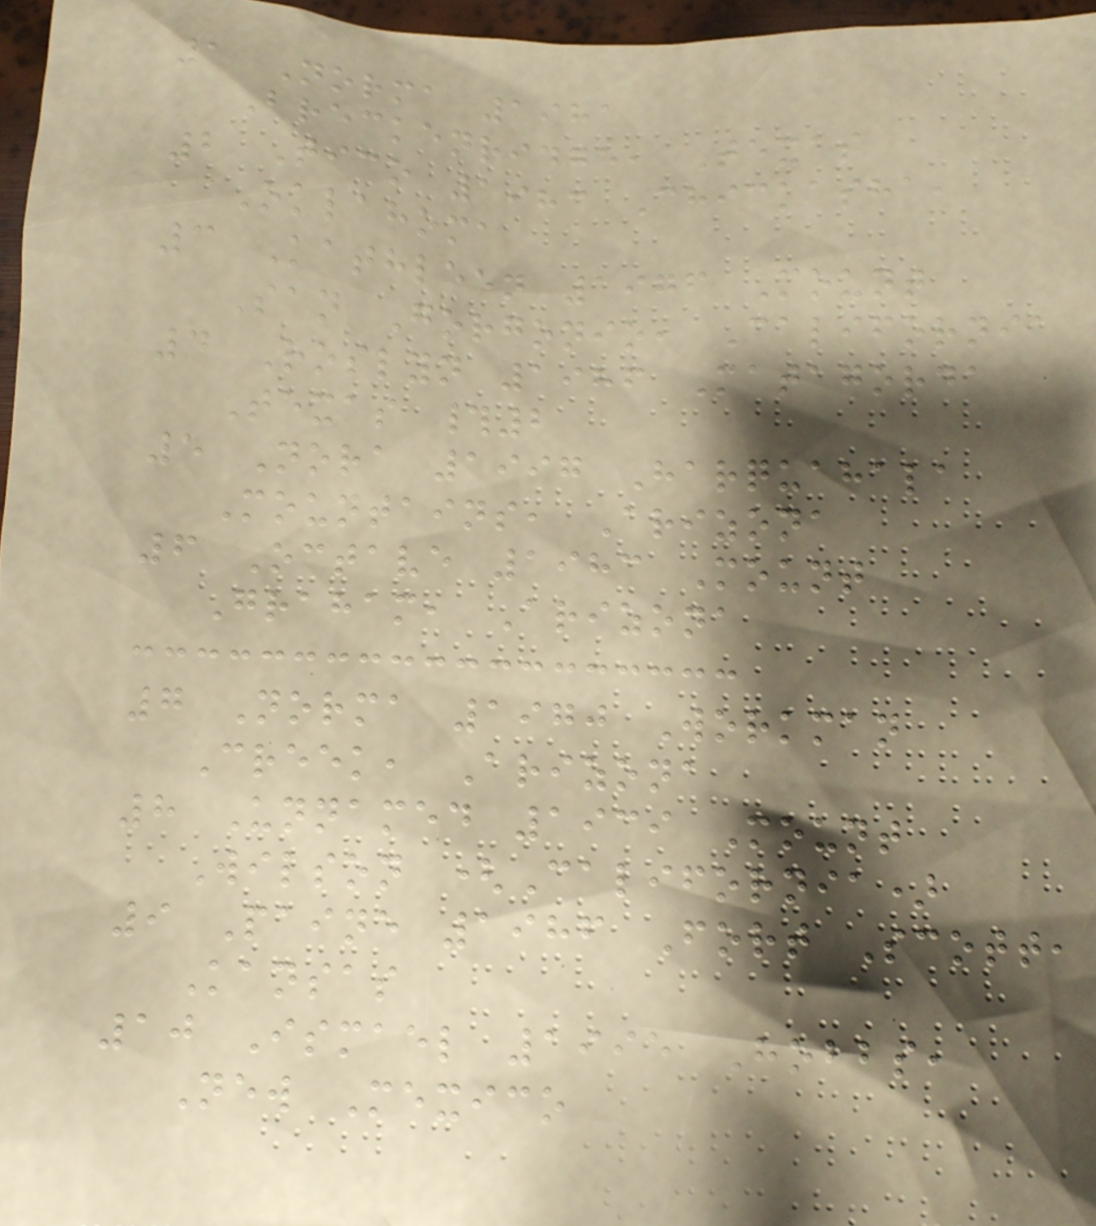1 Norma 1981
Breckenridge, Texas
2 Tico 1983 Chickasha,
Oklahoma
3 Kathleen 1976 Mount
San Gorgonio, California
4 Roslyn 1986 Matagorda
Texas #2
5 Nora 1997 Harquahala
Mountains, Arizona
6 Octave 1983 Mount
Graham, Arizona
7 Norma 1970 Workman
Creek, Arizona
8 Unnamed 1939 Mount
Wilson (California)
9 Paine 1986 Fort Scott,
Kansas
10 Ismael 1995 Hobbs,
New Mexico
